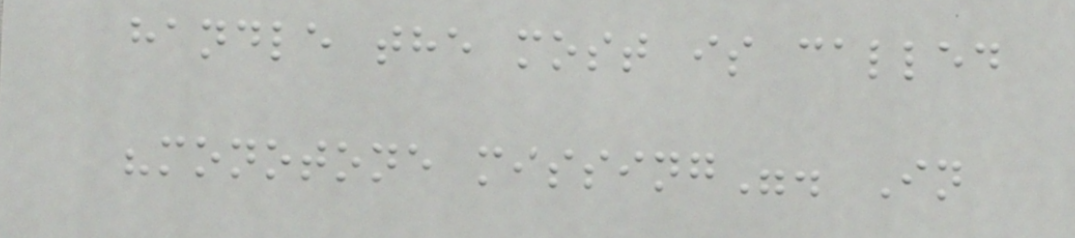handle the most is called
"monotone missing". In
